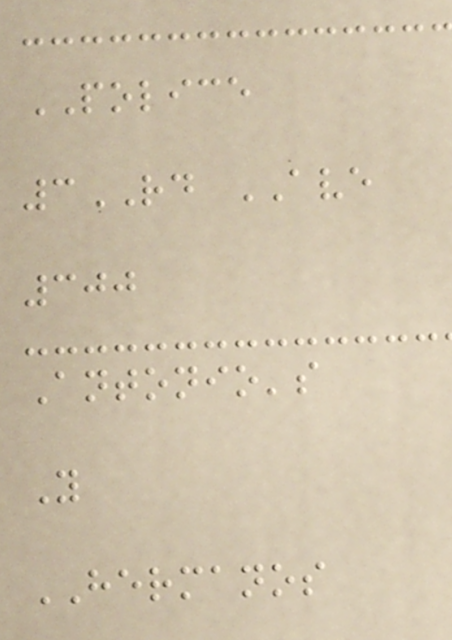POLICE
3RD AVE
300
Antonio's
Y
HERMANOS
